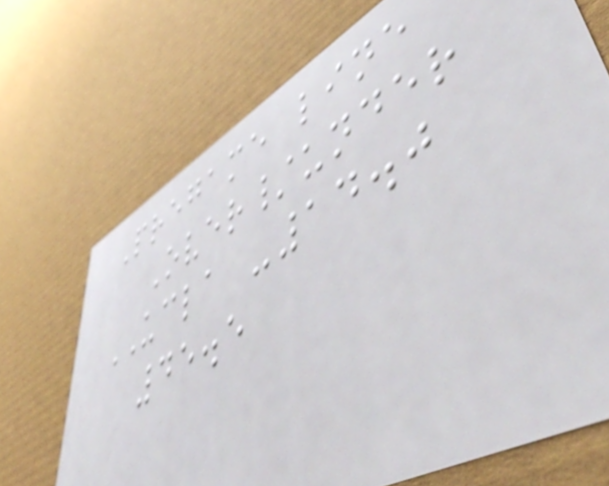Pregame line
Over/under
UCLA -14.0
45.5
